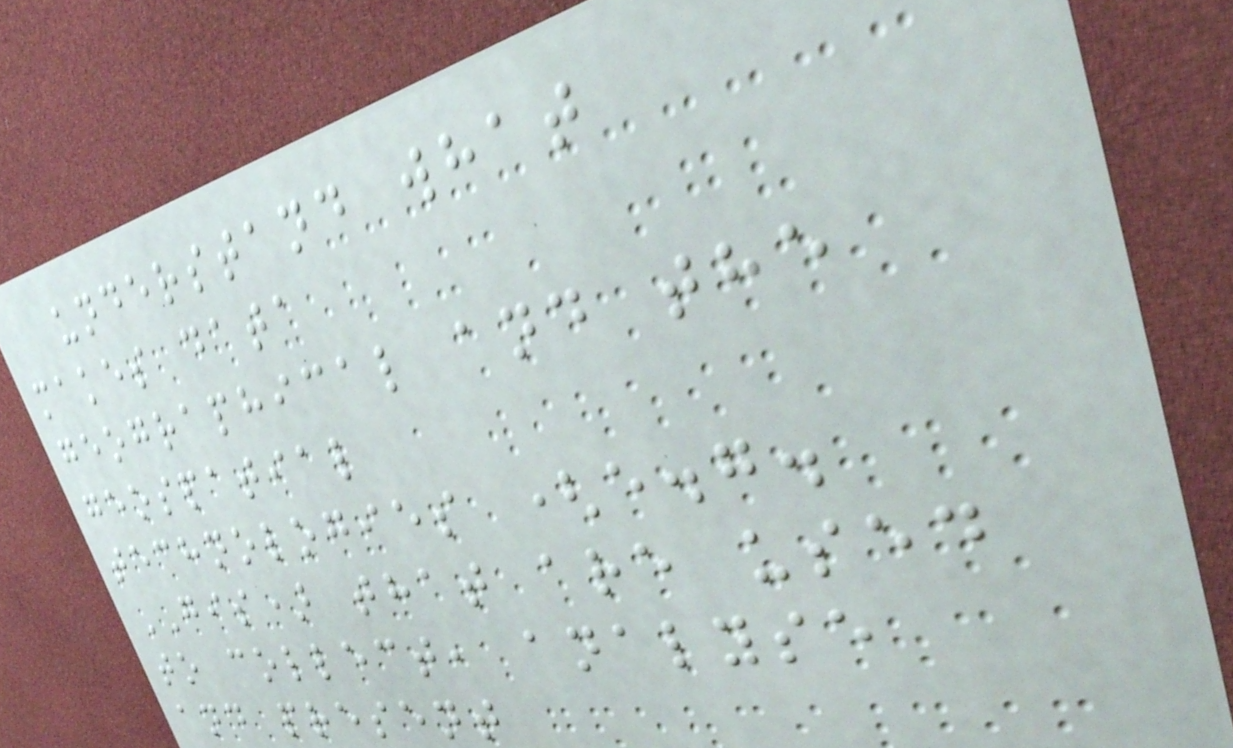understand what
makes data
geographical and the
geospatial
technologies (e.g.
GIS) that are used
to collect, analyse
and present
